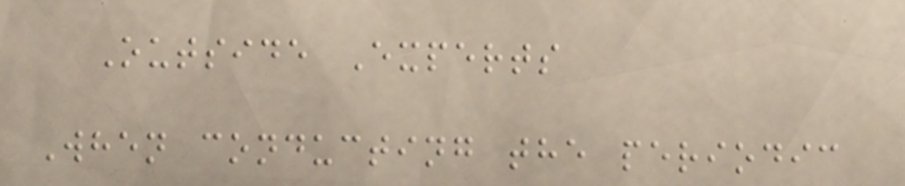Outside Experts
When conducting the periodic
